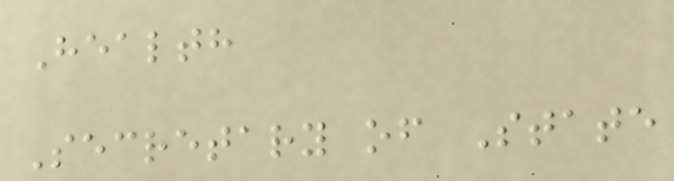Health
Secretary of State
